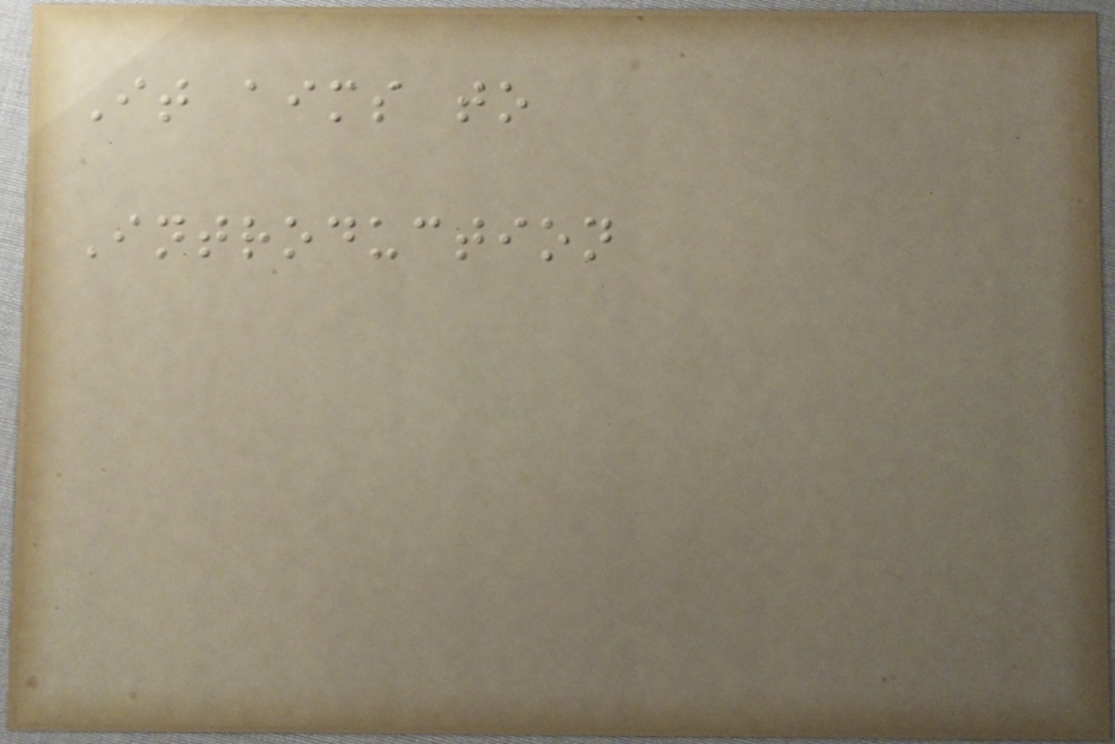It aims to
Introduction
